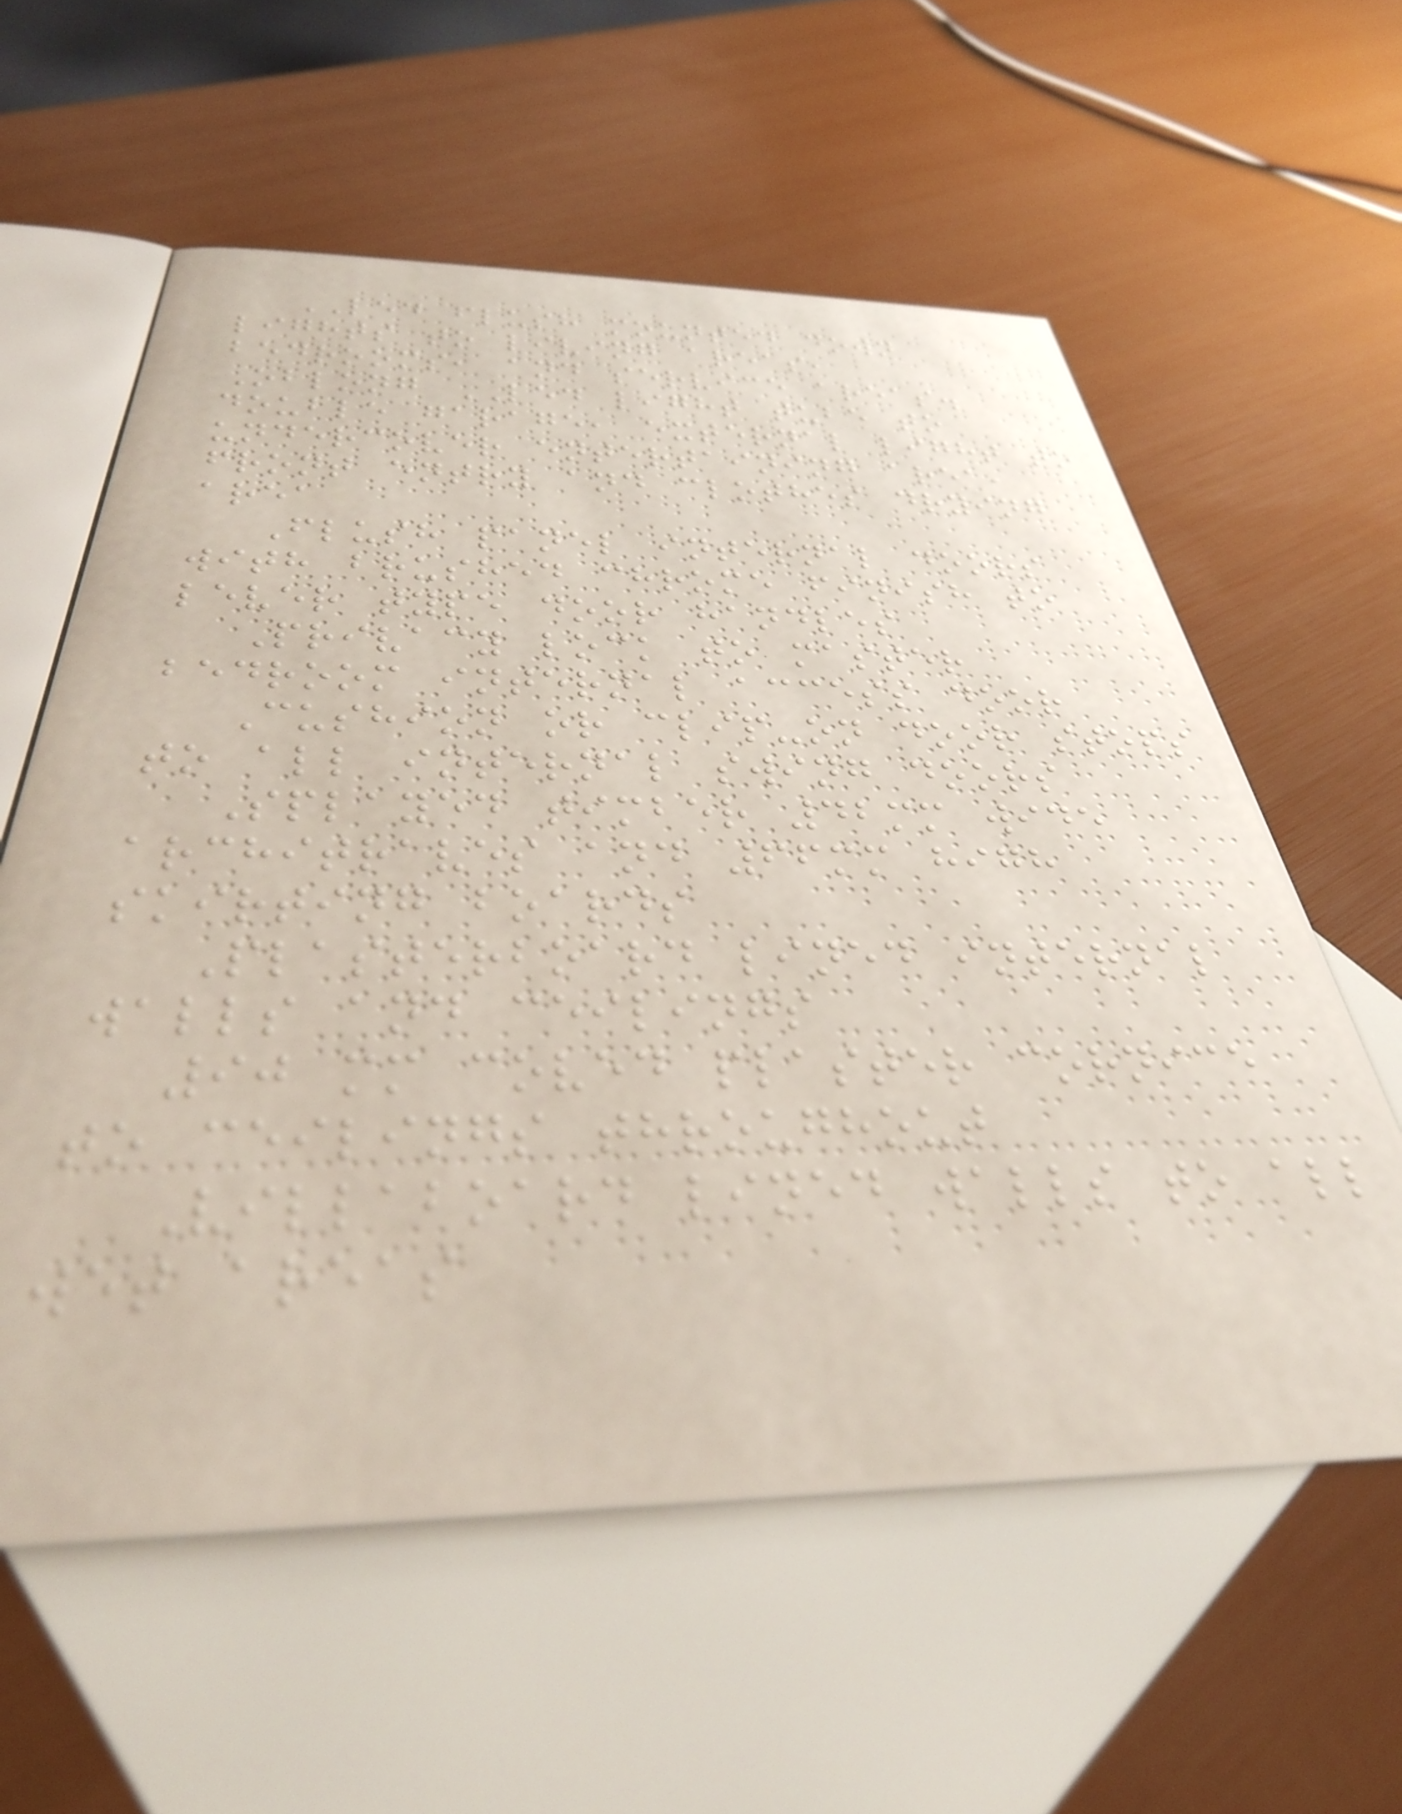LED flush mounted down
lights to living areas,
bedrooms, and service areas.
Oblong LED light tube to
double garage, external light to
undercover entertaining area,
front entry and clothes drying
area
Flush panel internal doors
with brushed chrome finish to
lever type door handles
Privacy lock to master
bedroom internal access door
Cushion or clip-on door stops
to all internal swing doors
Splayed timber 42mm wide
architraves and 66mm high
skirting boards
Plasterboard lined internal
walls and ceilings
90 mm coved plaster cornice
to ceilings throughout
Villaboard lined walls to all
wet areas
